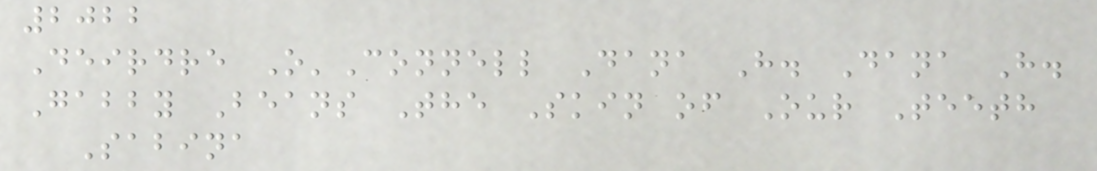2022
Deirdre O'Connell Dana H. Dana H.
Gabby Beans The Skin of Our Teeth
Sabina
